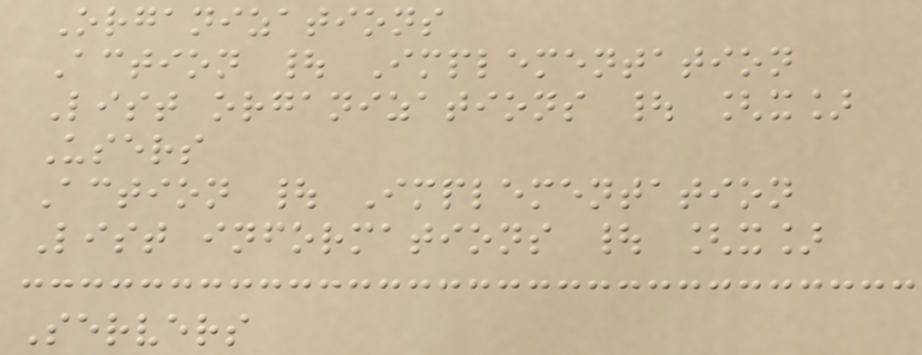Organizations
Action | Implementation
List organizations | [x]
Users
Action | Implementation
List informations | [x]
Servers
